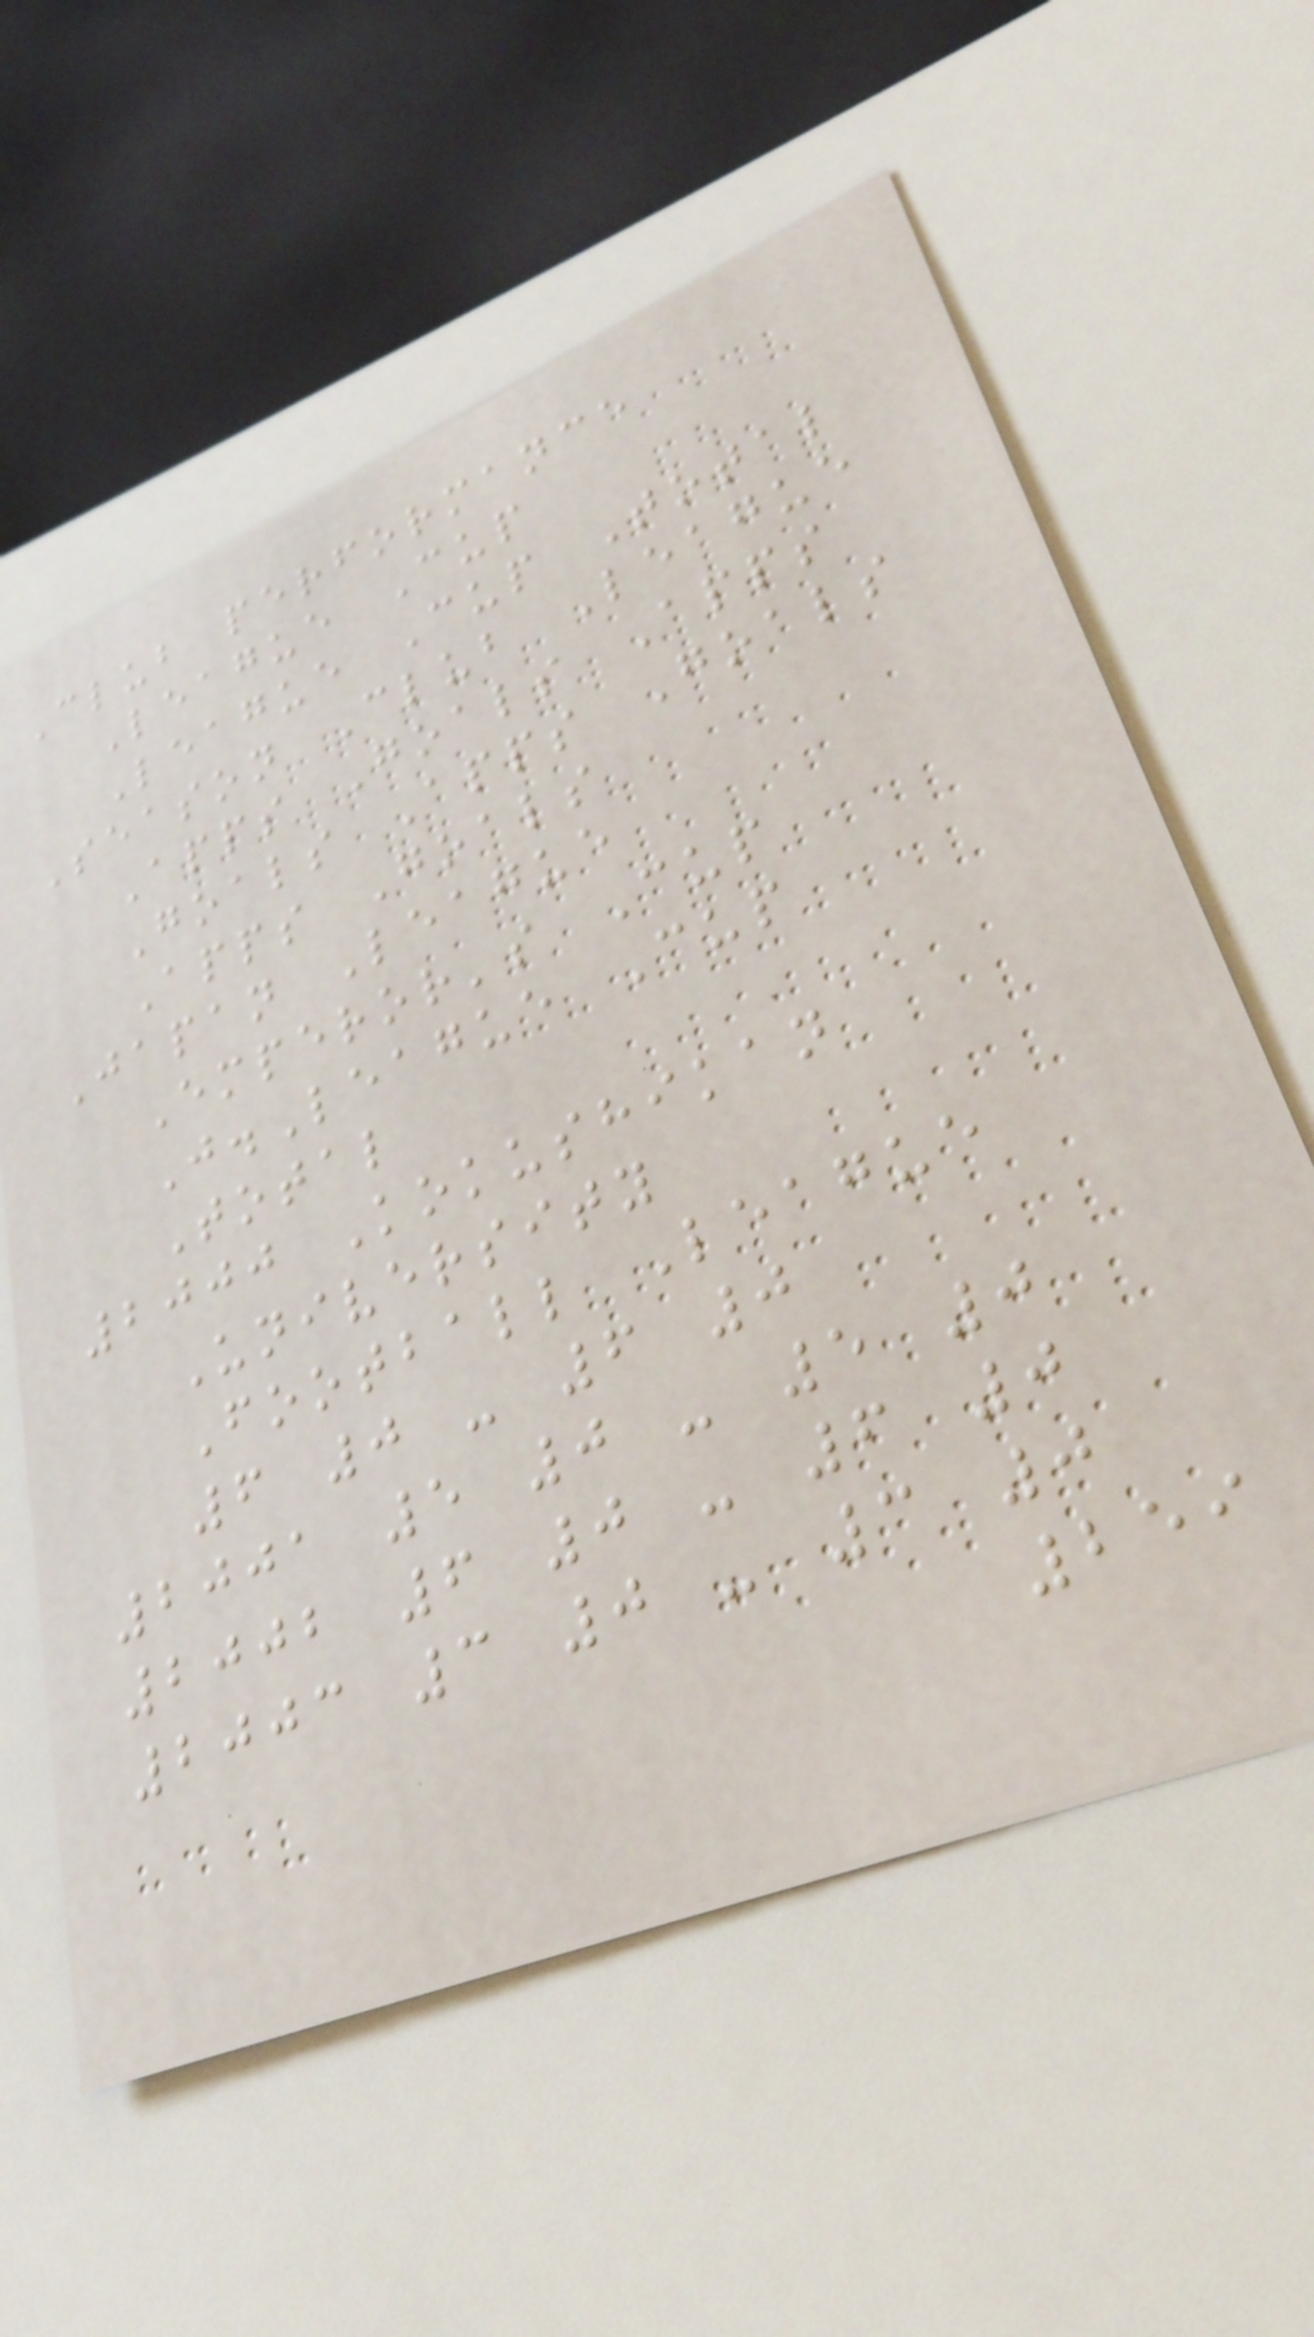Club performance
League Cup
League Cup Total
Season Club League
Apps Goals Apps
Goals Apps Goals
Apps Goals
Japan League
Emperor's Cup
J.League Cup
Total
2000 Kokushikan
University
Football League
6 0 - 6 0
2001 5 0 - 5 0
2002 6 0 - 6 0
2003 3 0 - 3 0
259
